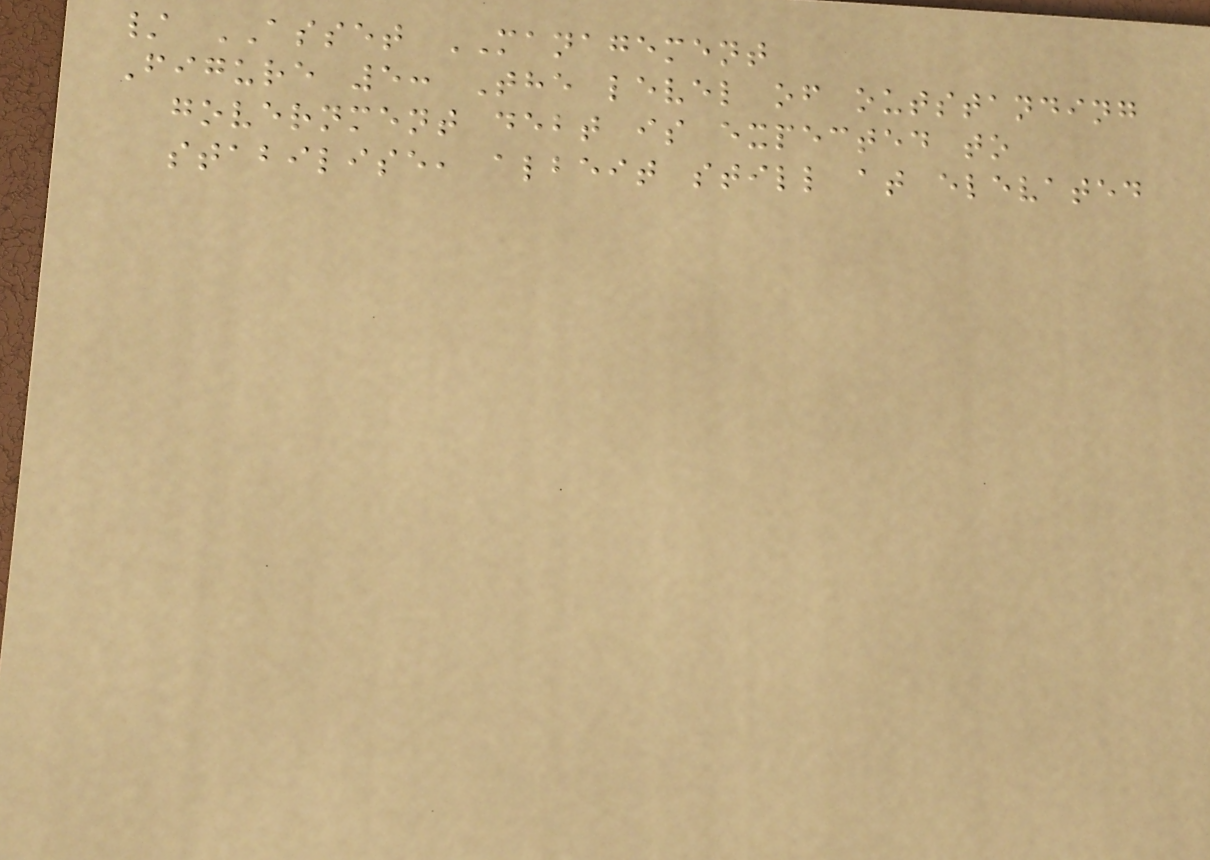/ ASSET MANAGEMENT
Figure 5: The level of outstanding
government debt is expected to
stabilise, albeit still at elevated
